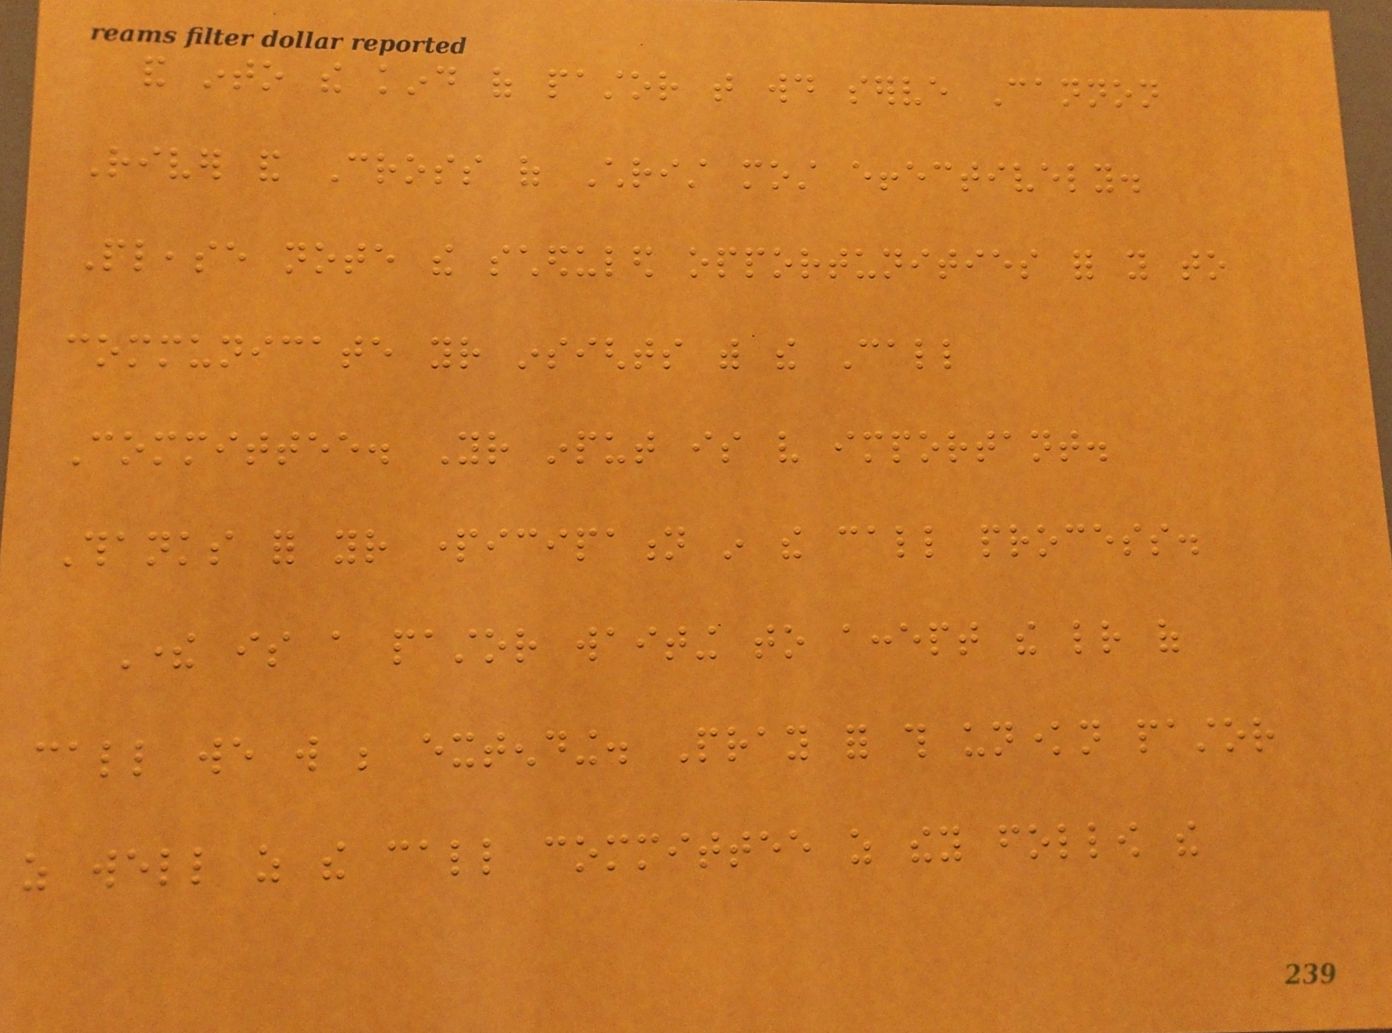and into the kind of pastor that would serve Cannon
River and Cross of Christ most effectively.
Please note the scheduled opportunities for you to
communicate your insights with the Call
Committee. Your input is very important.
Thanks for your participation in the call process.
There is a pastor waiting to accept the letter of
call we will be extending. Pray for this unknown pastor
as well as the call committee as they follow the
